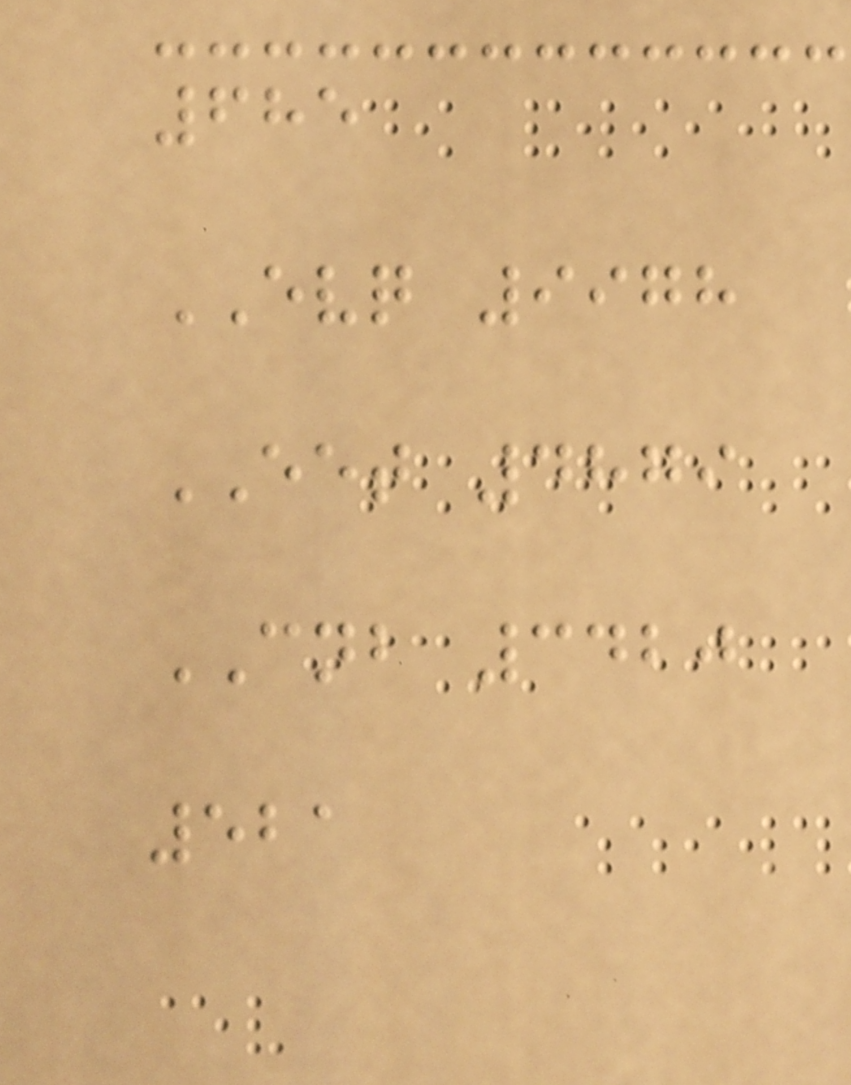685
EVQ 9978
EET 4879
CNB 3420
521
